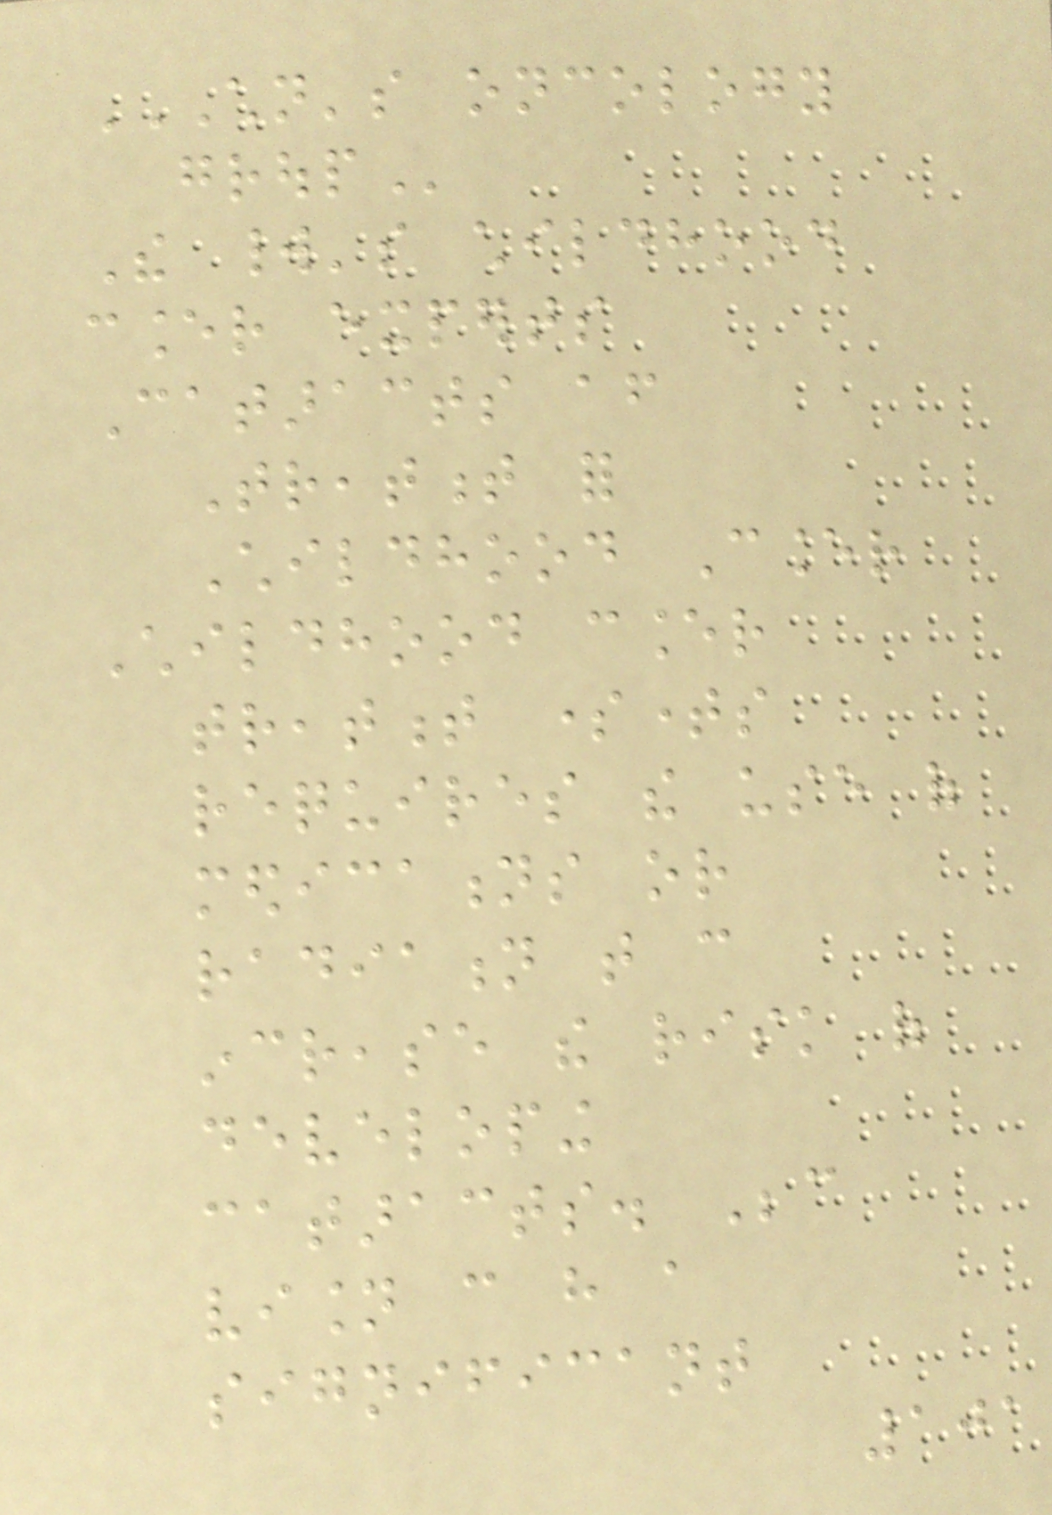CHILDREN'S ONCOLOGY
GROUP
The world's childhood
cancer experts
Cataracts after
Treatment for
Childhood Cancer
Childhood cancer
treatment sometimes
requires the use of
medications or
radiation that can
increase the risk of
developing
cataracts. Because
vision can have a
significant
101
